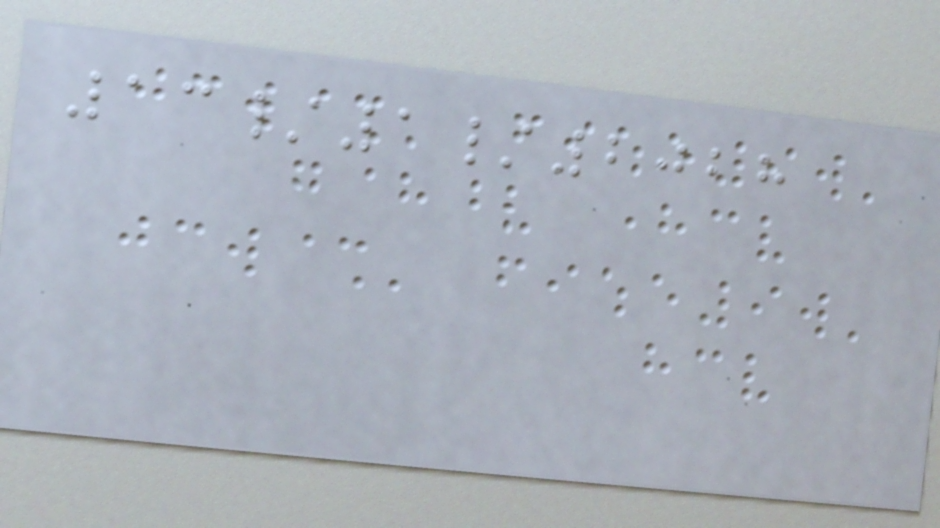13/1/2028
